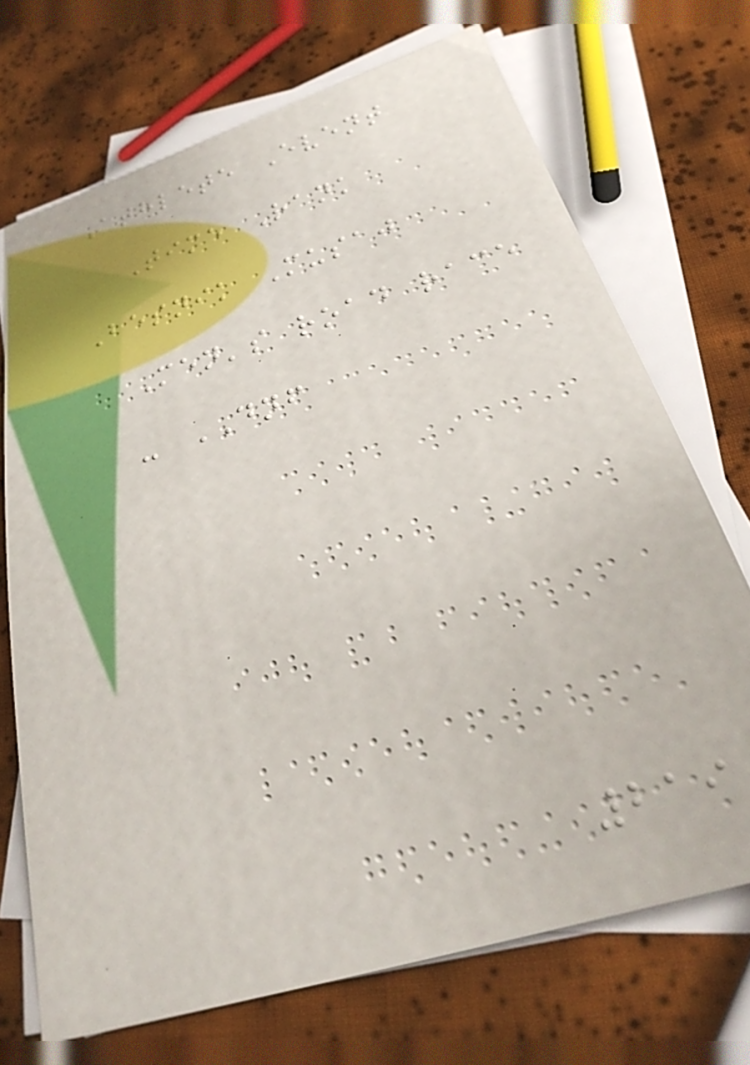Athlete Event
Time Rank
Besnik Musaj
Men's road race
- DNF
219
